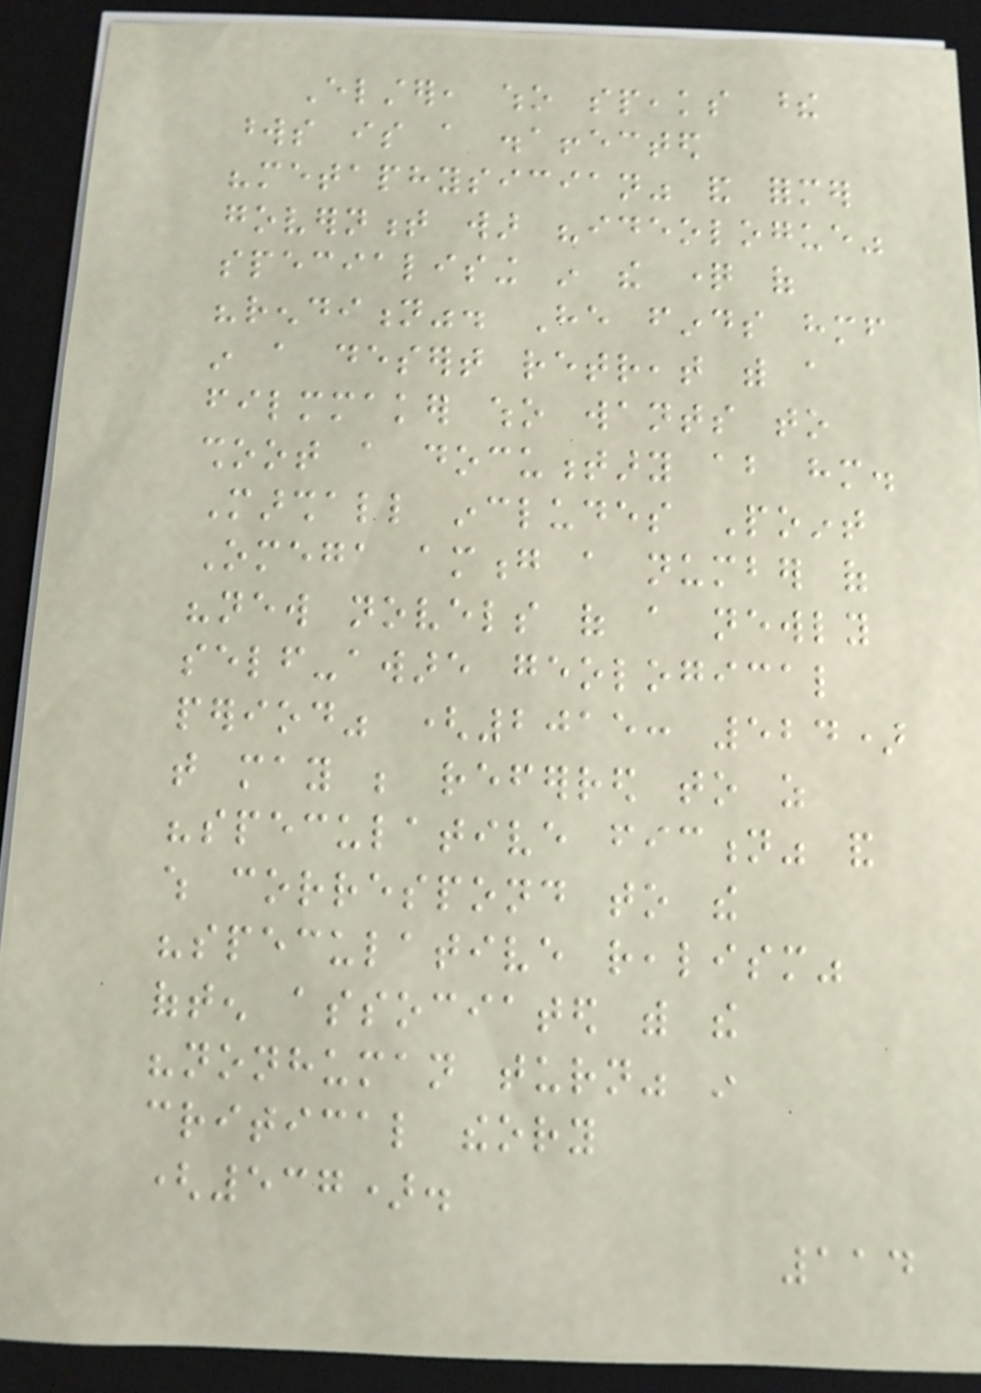Elster, who speaks these
words is a disaffected
"metaphysician" and former
government war "ideologue"
specialising in the question of
"rendition". He finds himself
in a desert retreat with a
filmmaker who wants to
shoot a documentary about him.
Marshall includes Point
Omega among a number of
"new novels of a newly
self-aware geological
period" (2015: 524)
that may be referred to as
"speculative fiction" and
which correspond to the
"speculative realism"
often associated with the
"nonhuman turn" in
critical theory
(537).
114
